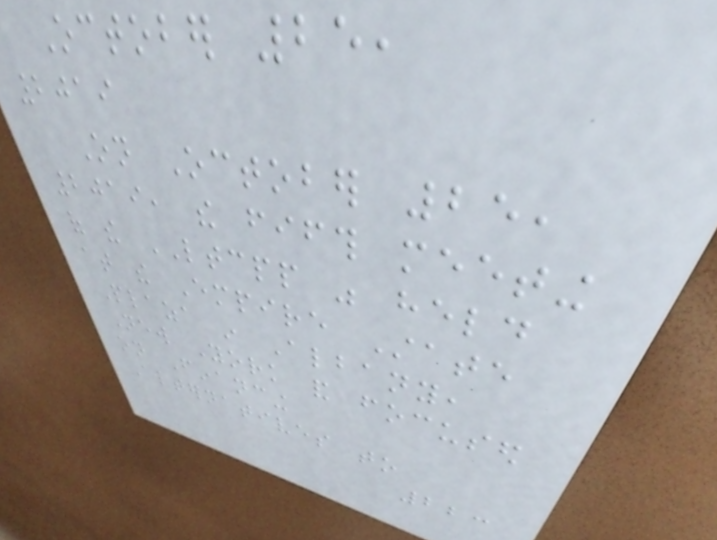October 25,
2019
On October 25,
2019, the fifth meeting
of the LTCPP was held
at the Empire State
Plaza in Albany,
New York and focused
on Financing
Alternatives to
223
